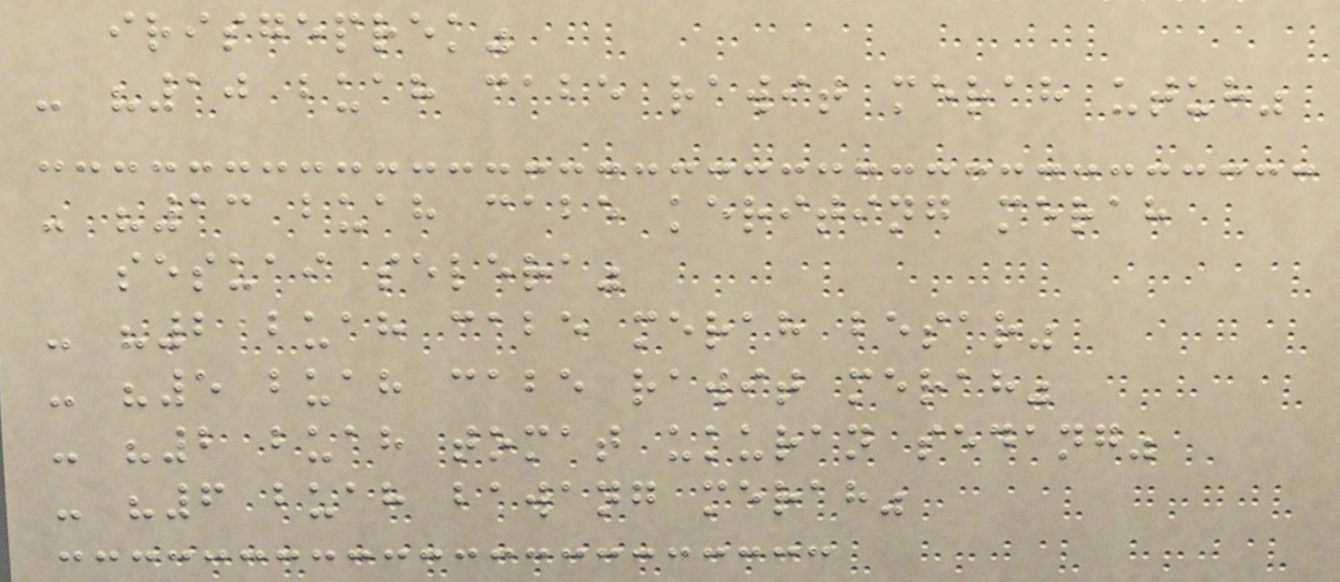irisgeprek"
- "10 buah cabe rawit merah utuh"
- "13 buah cabe keriting merah
sesuai selera"
- "2 buah cabe merah besar"
- "5 buah cabe rawit merah"
- "2 buah tomat ukuran sedang"
- "6 buah bawang merah"
